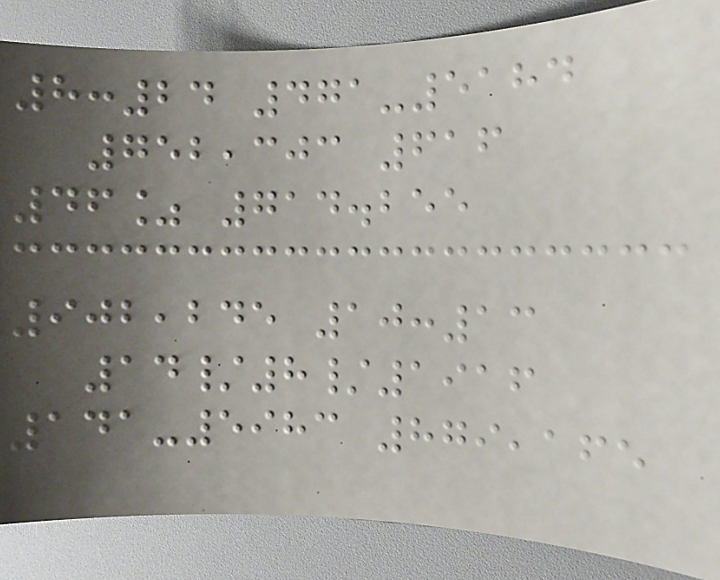8:24 471-5184
752,303 616
46% 714.255
902,245 10:13
14/8/1916
141-5983 879,165
